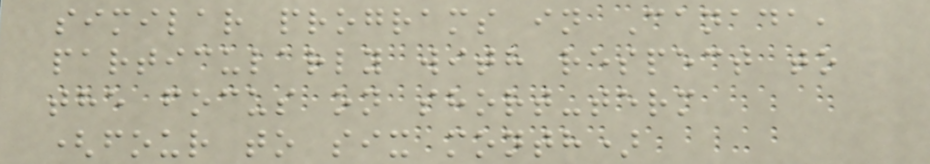similar programs in Canada,
particularly with respect to
the focus on short-term
(four to six month)
